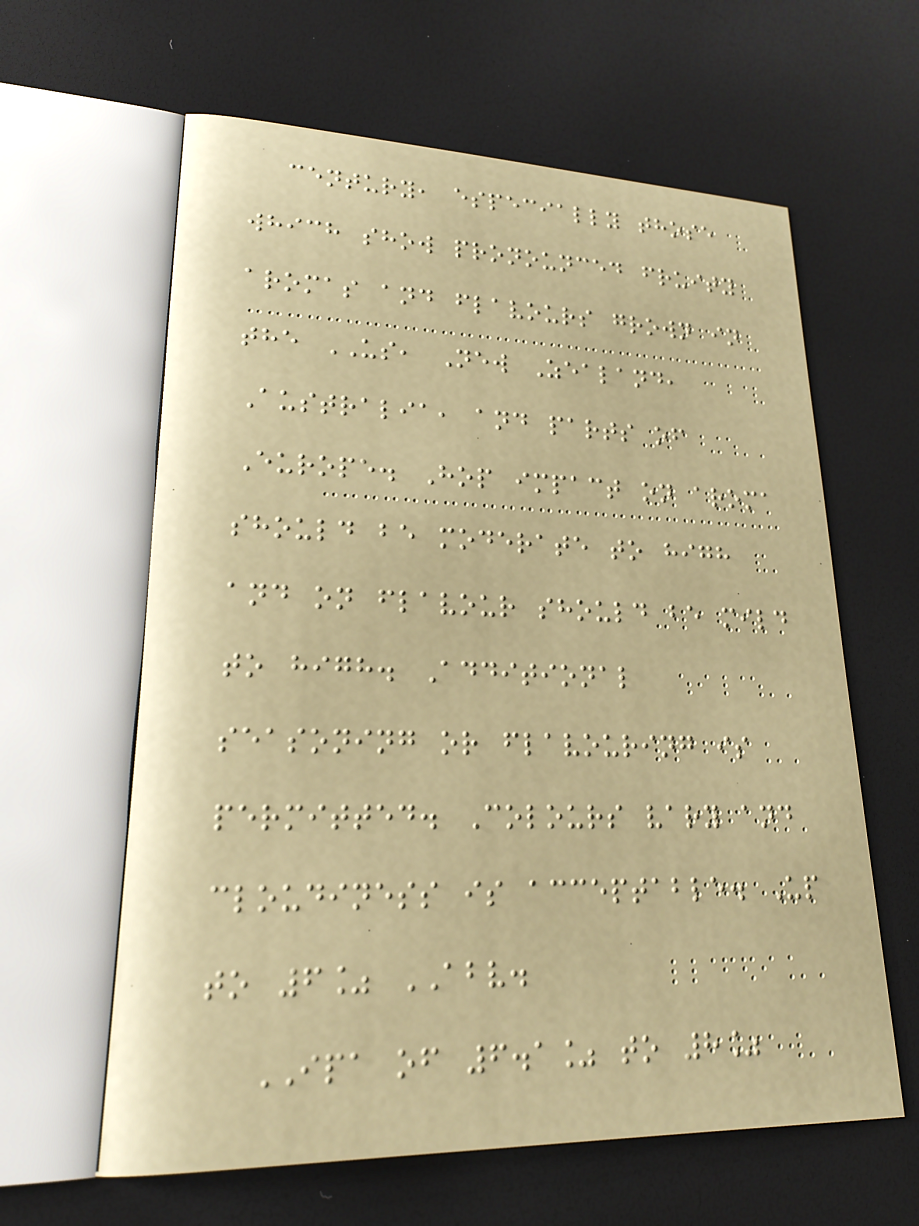century, especially those
which show pronounced fruity
aromas and flavours grown in
the US, New Zealand,
Australia, and parts of
Europe. Hop impact on aroma
should be moderate to high
and on flavour should be mild
to high. Additional
seasoning or flavouring is
permitted. Colours vary and
cloudiness is acceptable. Up
to 6% ABV.
IPA of 6.1% to 8%
